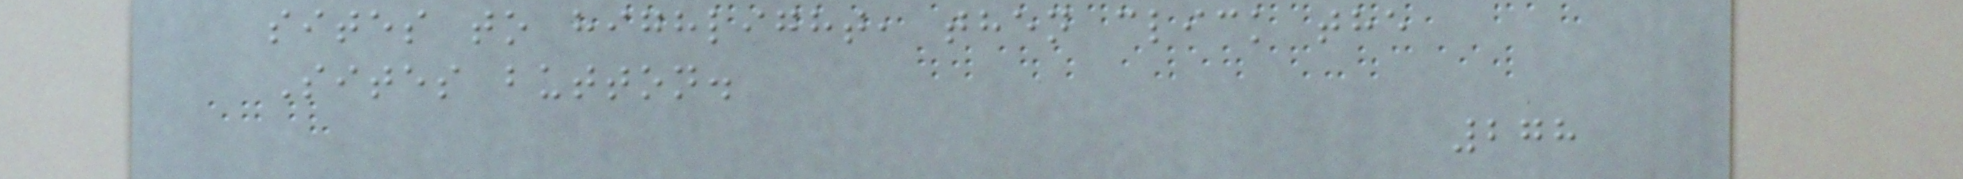sites to highlight, then click the
Sites button.
278
